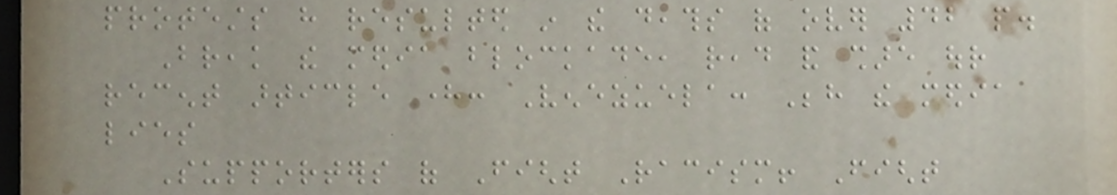protests have resulted in the deaths of over 42 people.
Break the media blockade, read and share our
recent article here: Venezuela: Behind the media
lies
Supporters of Fight Racism! Fight
